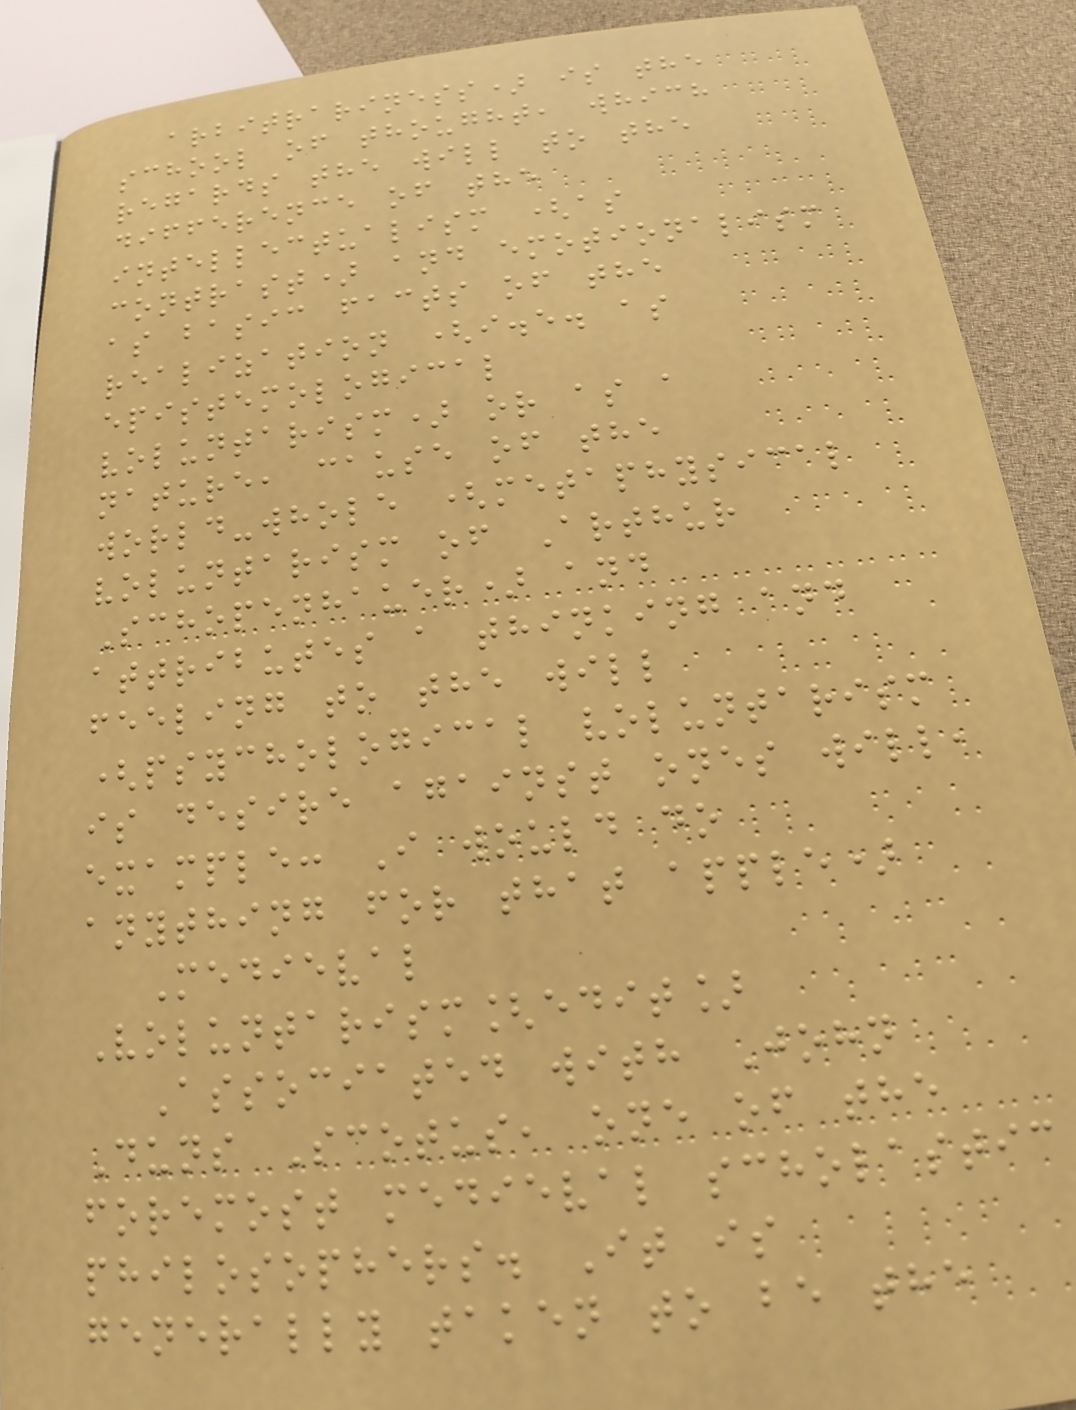arbitrariness) is the
school of thought, which
regards the will to the
difference of the
intellectualism (as
contrast) and emotionalism
as basic facts of the
realization (i.e. as
epistemological
voluntarism) or as a
nature, cause of the
world-whole (metaphysical
voluntarism of Arthur
Schopenhauer) and
attributes a thinking and
feeling to the will
(psychological voluntarism
is desire against ones will,
example: I would do
anything for that apple)
Medieval
Voluntarism[edit]
Associated with John
Duns Scotus, one of the
foremost medieval scholastic
philosophers. It is
generally taken to be the
